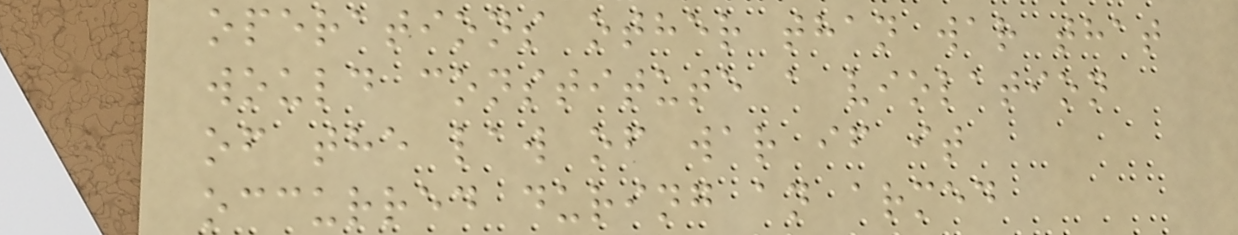operations other than war that
would constitute a violation
of the law of war if it
occurred during an armed
